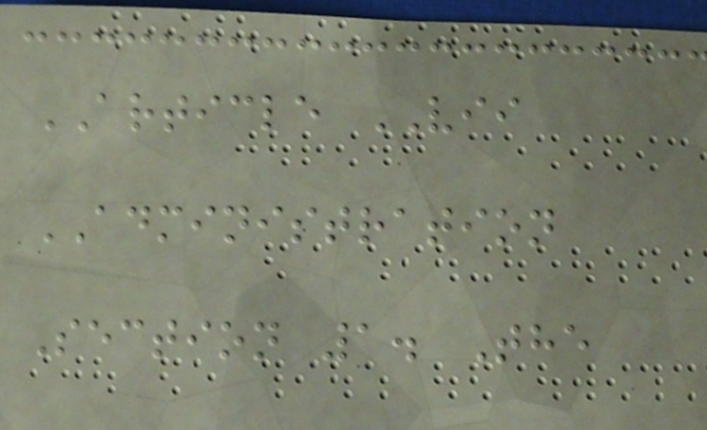ARTICLE VII
ADMINISTRATION
Section 1. The
